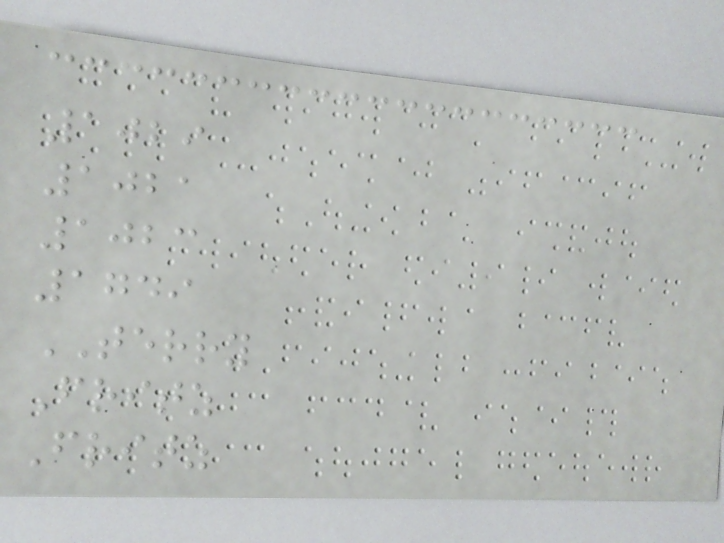1029
1021
1023
1749
TERRY
Fritz
Fritz
